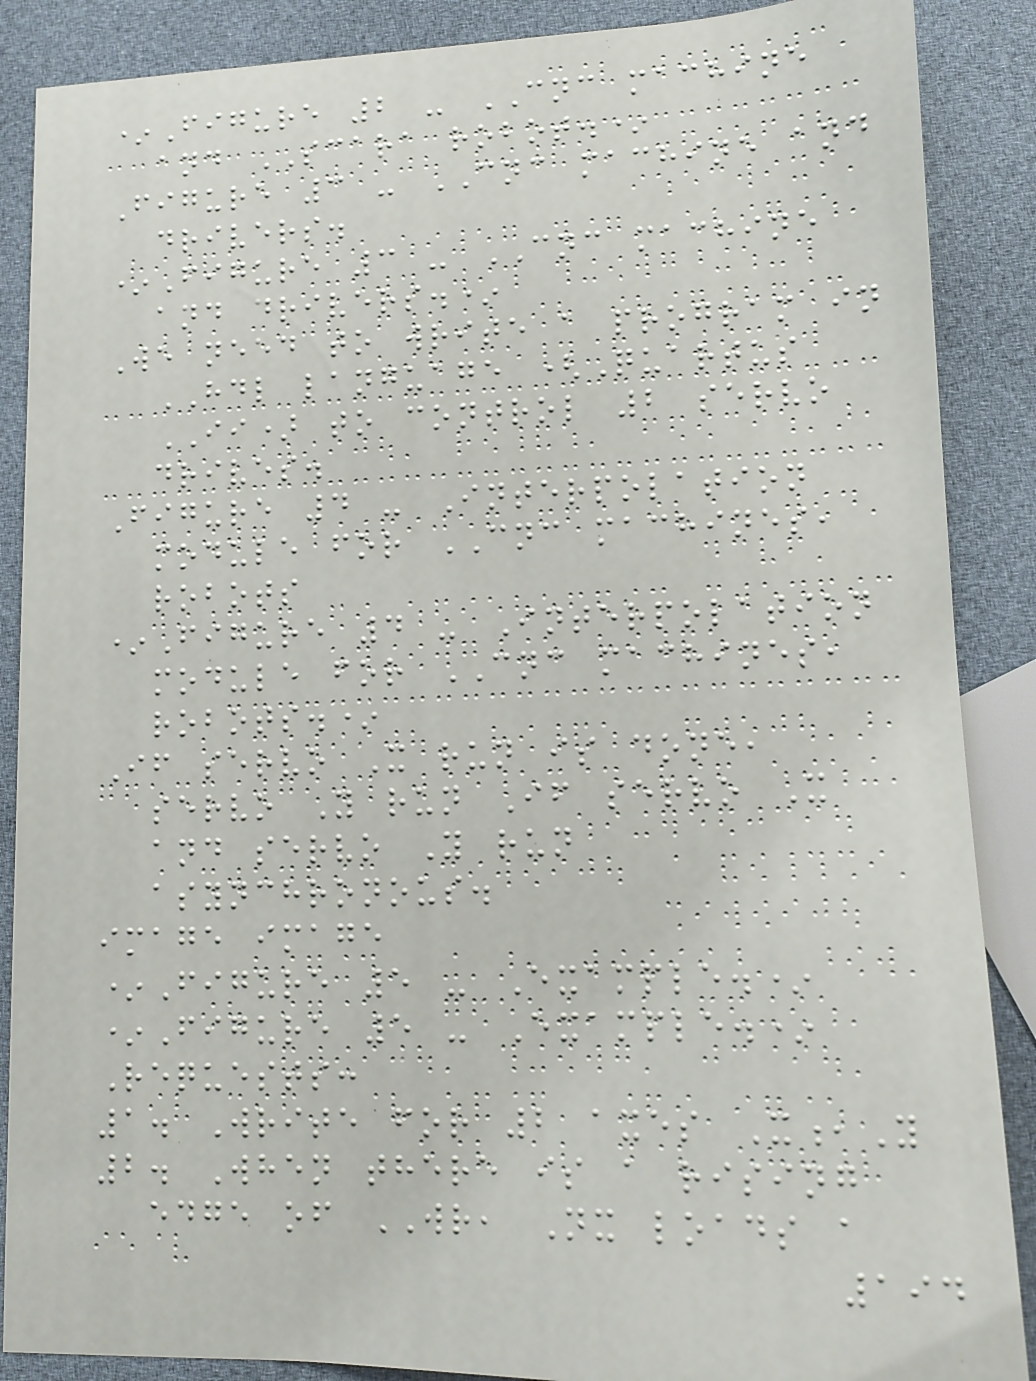*Figure 2 - CNC machine
and SCARA robot.*
Figure 3 - CNC machine and
drivers.
*Figure 3 - CNC machine
and drivers.*
We need to write a program in
HDL language (Quartus
II) to control 2 servo
drives.
Figure 4 - Interpolation
module for CNC machines,
robots
*Figure 4 - Interpolation
module for CNC machines,
robots.*
If servo X run is done,
servo Y run If servo X
and servo Y run
asynchronous.
image image
*Figure 5 - Example.*
*Figure 5 - Example.*
Requests:
1. Write for 2 axes X,Y
2. When there is a rising
edge of WR, Nx loads a
194
